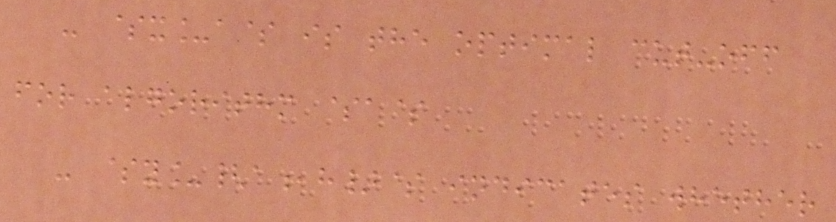- $x_a$ is the optimal cut-off
for algorithm $a$
- $y_{a,h}$ indicates whether
